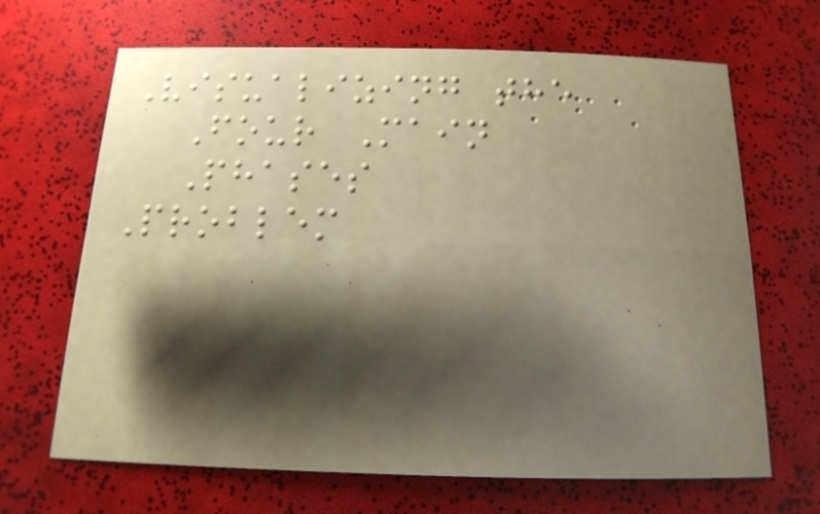Visualizing the
Four Main
Phases
Problem
